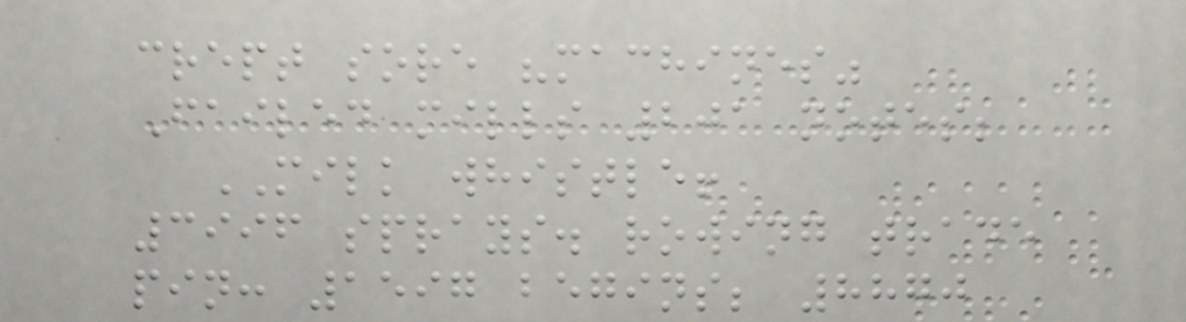crept sore "machines"
Failed mills 201 notes;
MILK whistle!
3996 sprays. rowing trade
pin: 1597 begins; 8870
